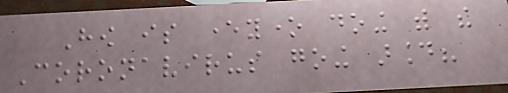How is everyone doing with the
Coronavirus going around?
